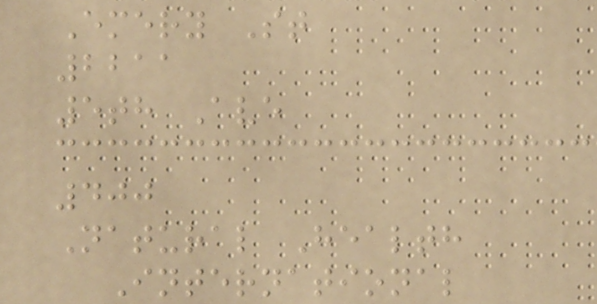Emery St
2211
5th Ave
400
Natural Health
International
